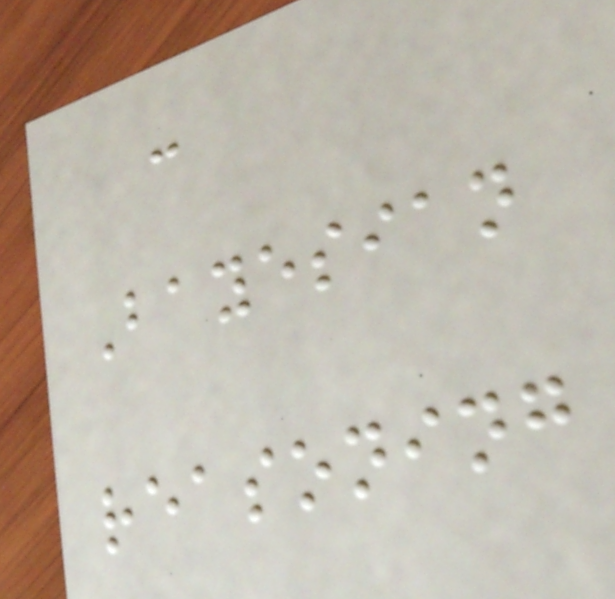-
Bayesian
reasoning
